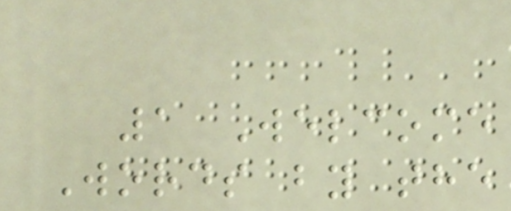1 Welcome
Words by the
